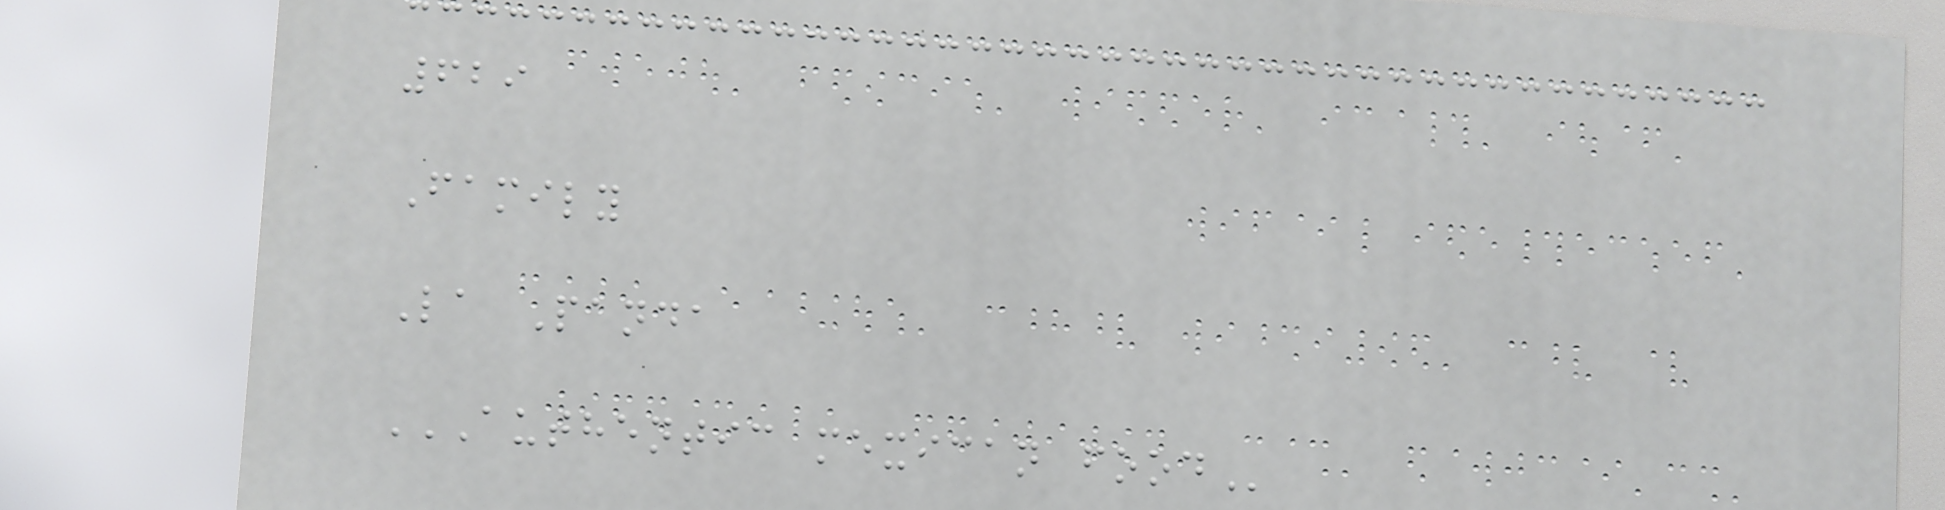629
Family
La Panda
AUTHENTIC MEXICAN FOOD
